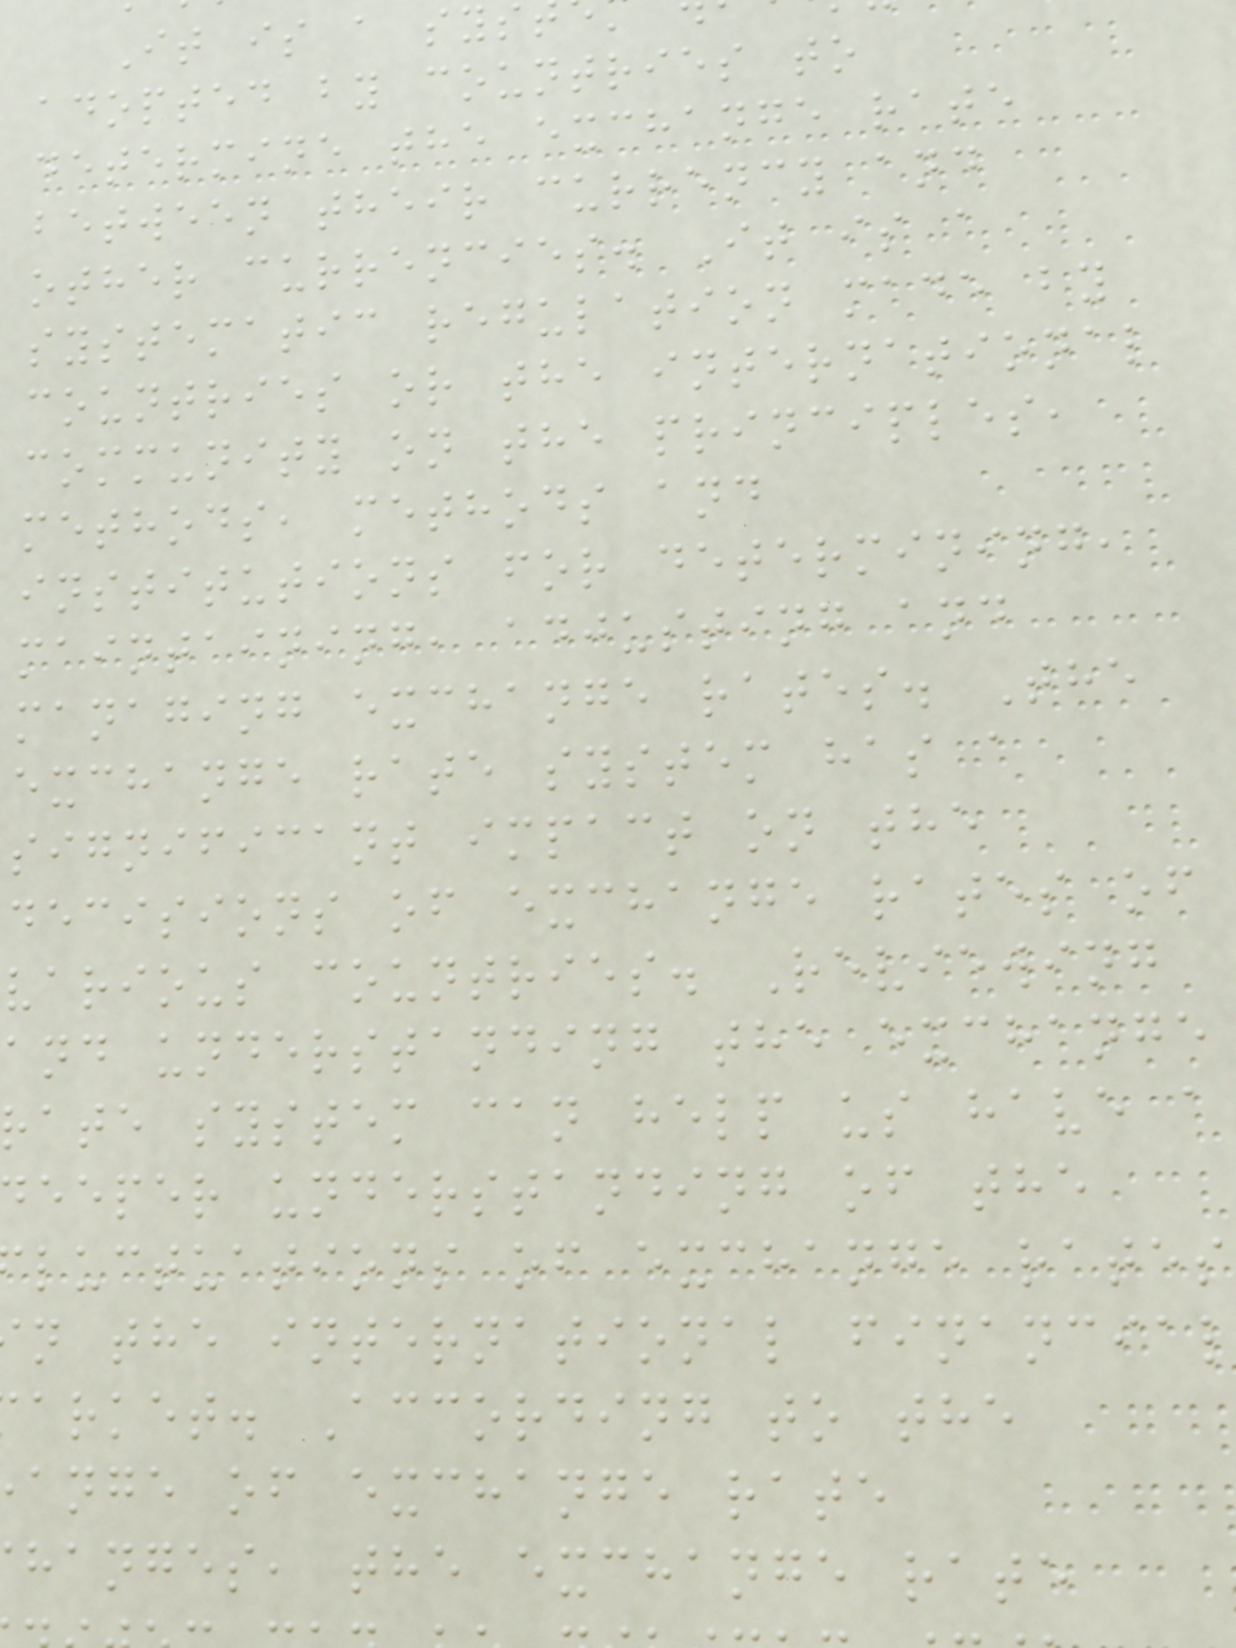It is a sys
adopted by countries to
determine the exchange rate
between their currency and
other currencies. It is a
systematic regulation made by
countries or the international
community on the principles,
methods, methods and
institutions for determining,
maintaining, adjusting and
managing exchange rates. The
exchange rate system has a
significant impact on the
decisions of exchange rates of
various countries. Reviewing
and understanding the exchange
rate system can help us have a
eeper understanding of the
luctuations of exchange rates
n the international financial
arket. According to the
ange of exchange rate
hanges, the exchange rate
